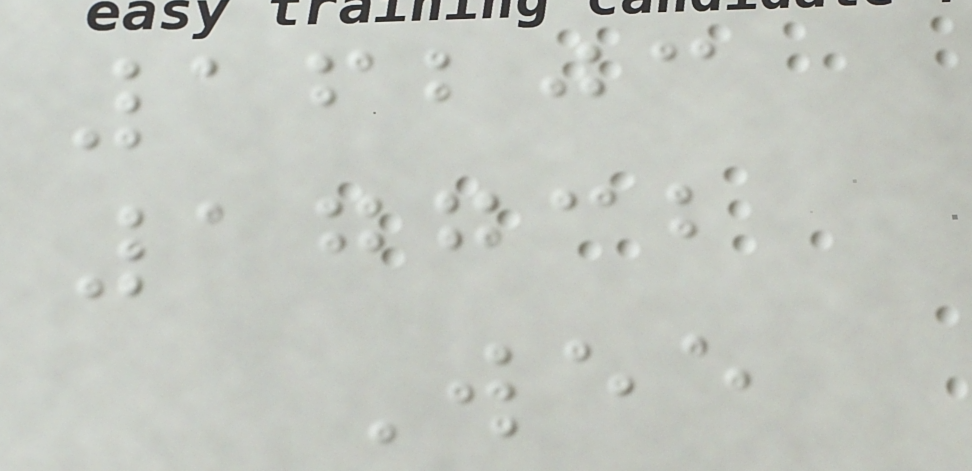16203
17732
Wee
